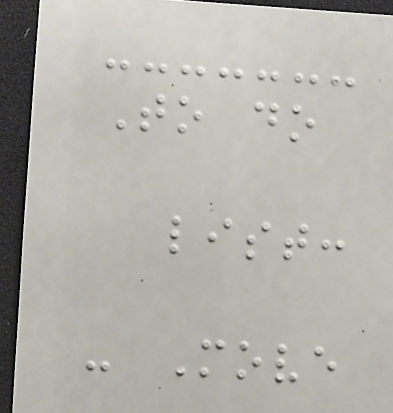To do
list:
- Move
